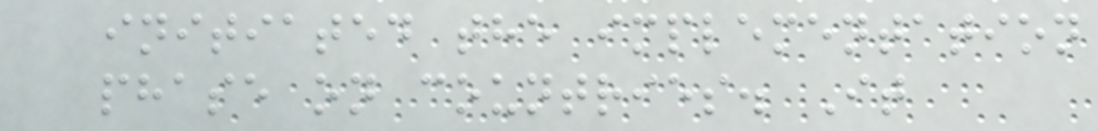initiated the implementation
phase on countries. It
